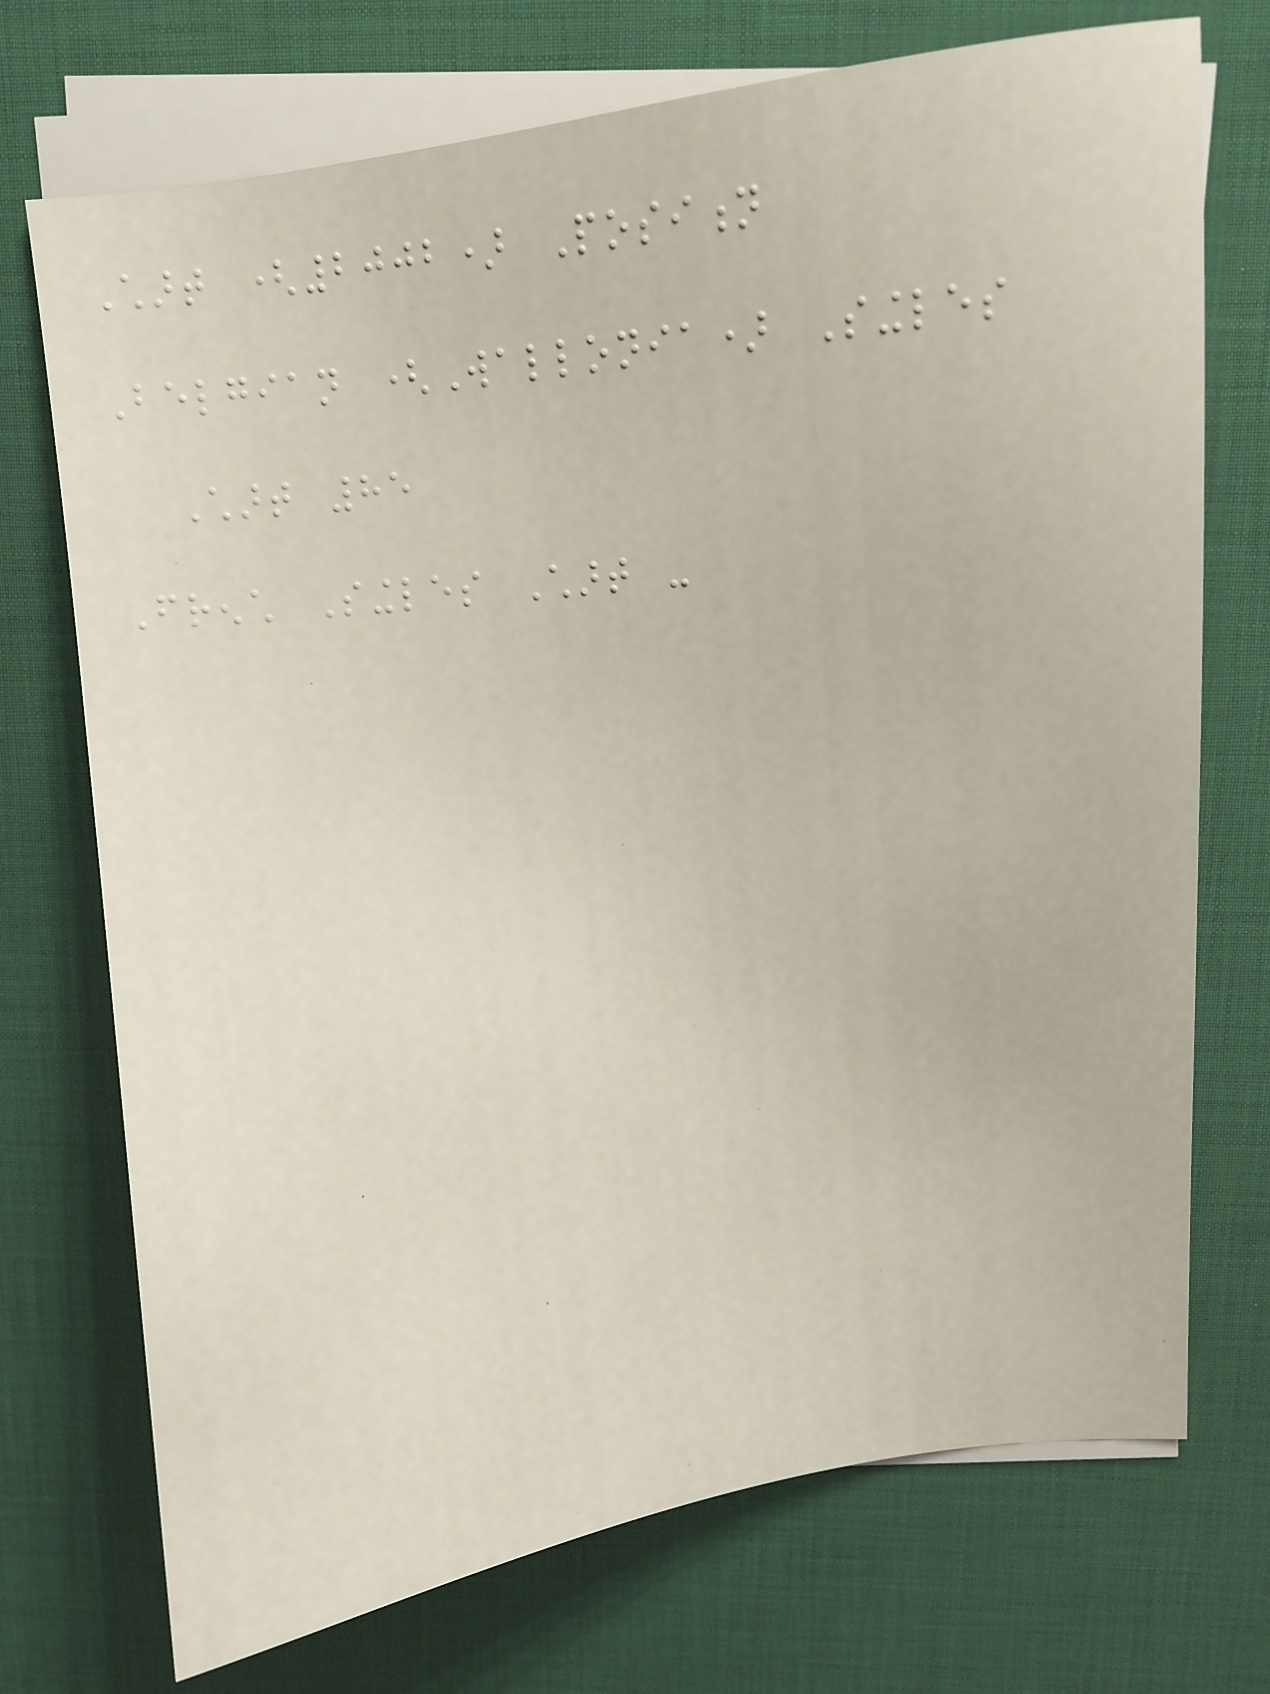Chart (2002) Position
Belgian (Wallonia) Singles
Chart 85
French Singles Chart -
